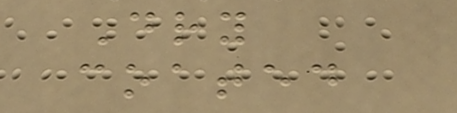Dry
coated
